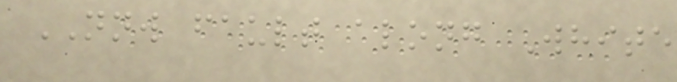NNW fault along White
